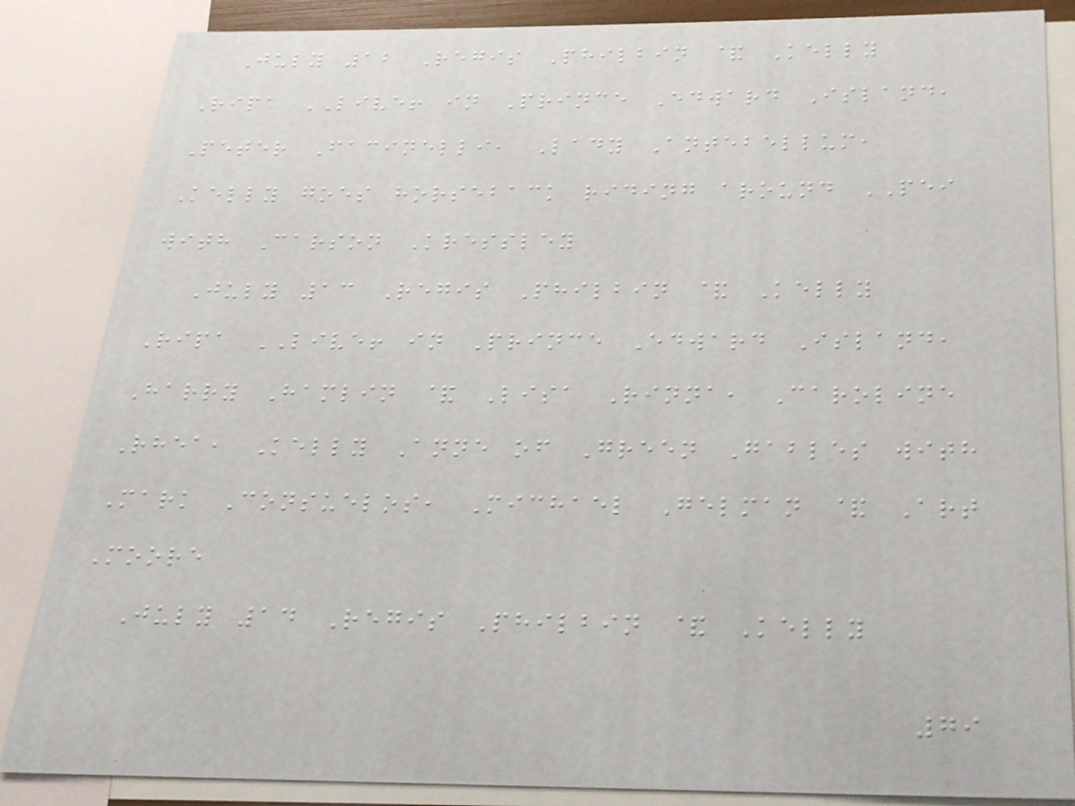July 12 Regis Philbin & Kelly
Ripa LIVE! in Prince Edward Island,
Peter Facinelli, Lady Antebellum,
Kelly goes horseback riding around PEI
with Carson Kressley
July 13 Regis Philbin & Kelly
Ripa LIVE! in Prince Edward Island,
Harry Hamlin & Lisa Rinna, Caroline
Rhea, Kelly Anne of Green Gables with
Mark Consuelos, Michael Gelman & Art
Moore
July 14 Regis Philbin & Kelly
79
